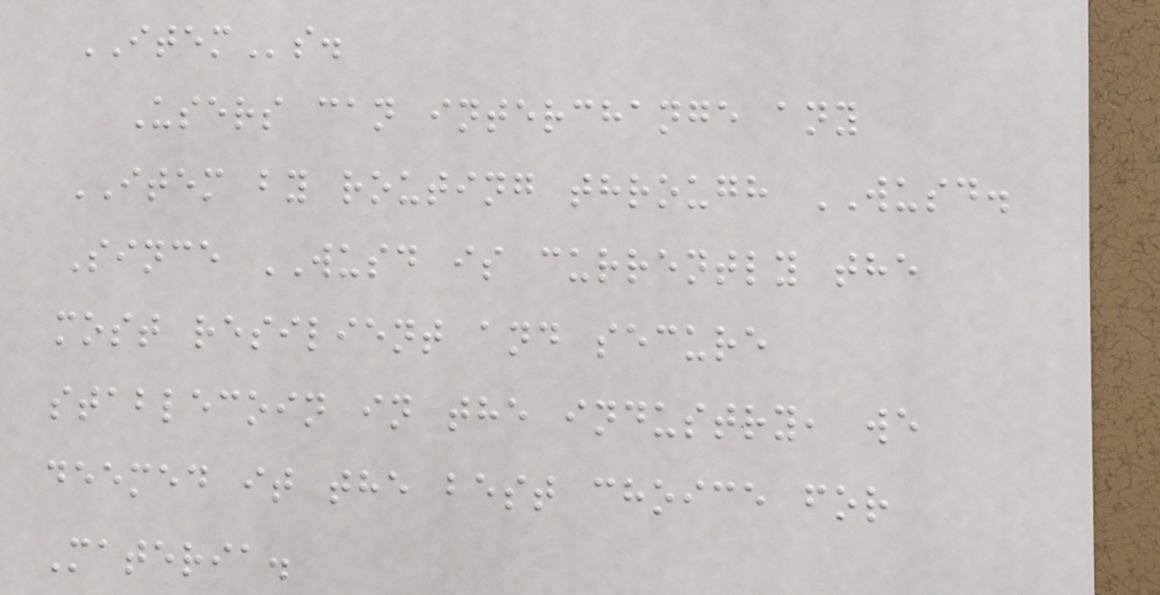ITEMs.
Users can interchange any
ITEM by routing through WUSD.
Since WUSD is currently the
most resilient and secure
stablecoin in the industry, we
deemed it the best choice for
Materia.
